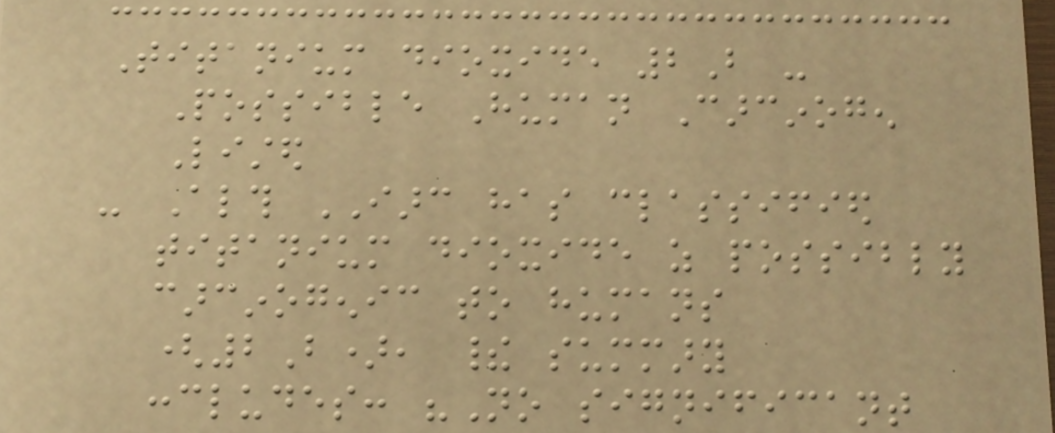Titanium dioxide 2B -
Possible Human Carcinogen
Listed
- Although IARC has classified
titanium dioxide as possibly
carcinogenic to humans
(2B), their summary
concludes: "No significant
